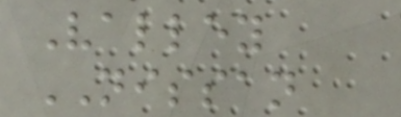Valley
NISSAN
